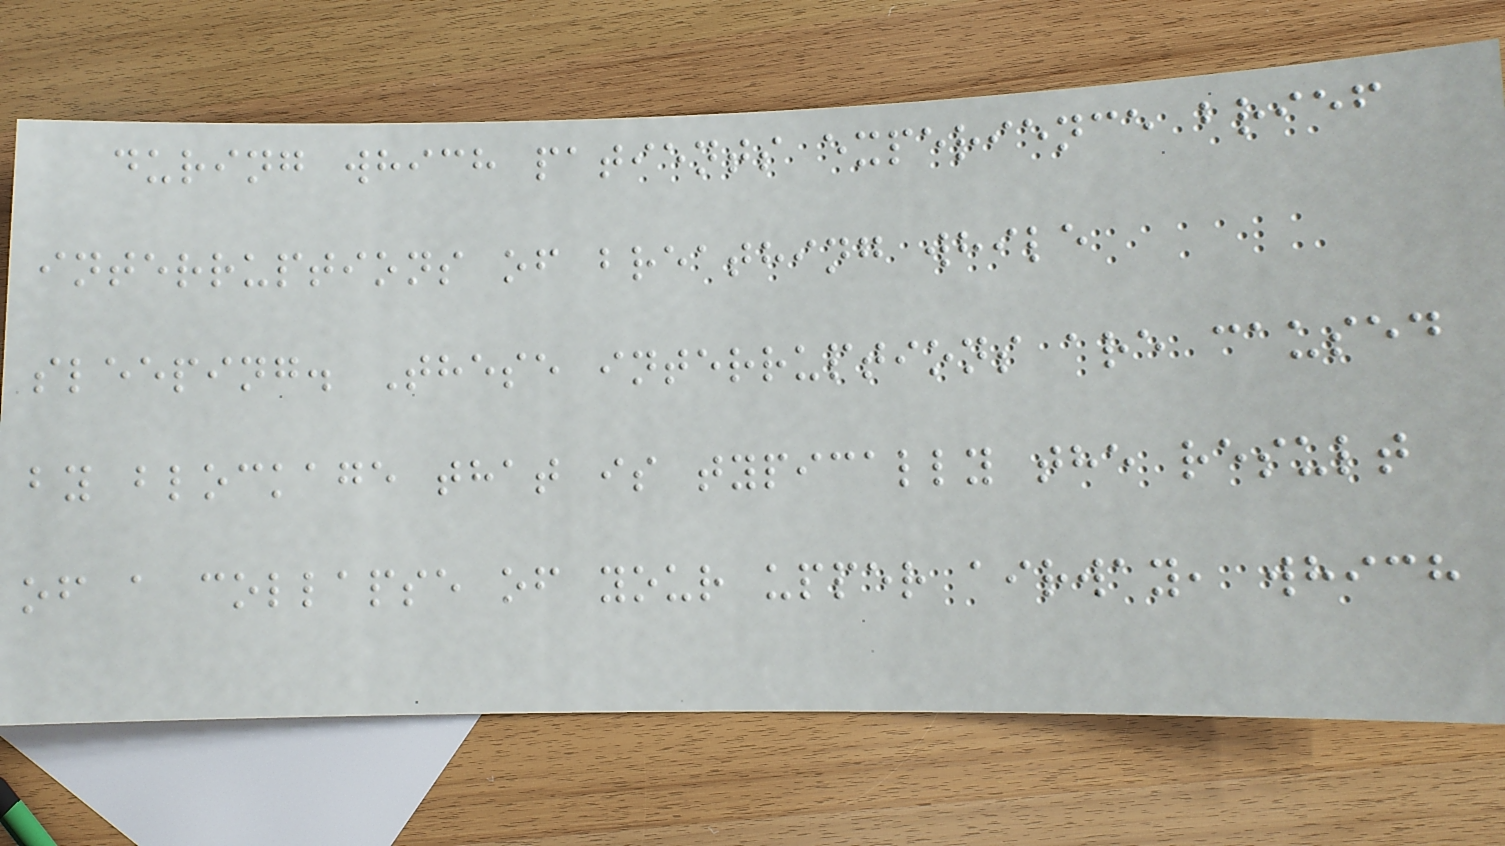during which patients experience brief
interruptions of breathing while
sleeping. These interruptions are caused
by blockage that is typically the result
of a collapse of your upper airway, which
